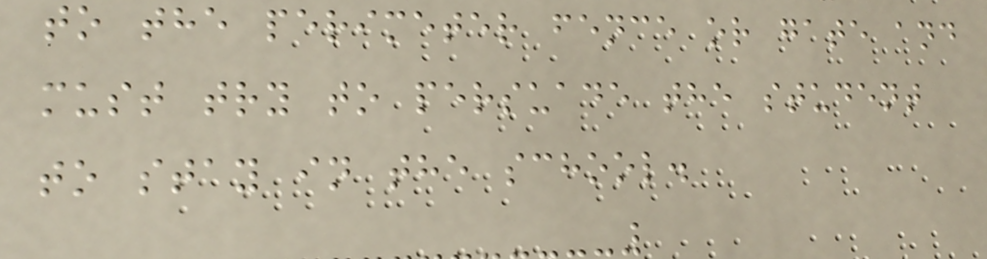to the perimeter fence or gate and
must try to persuade the student
to stay in the school.
